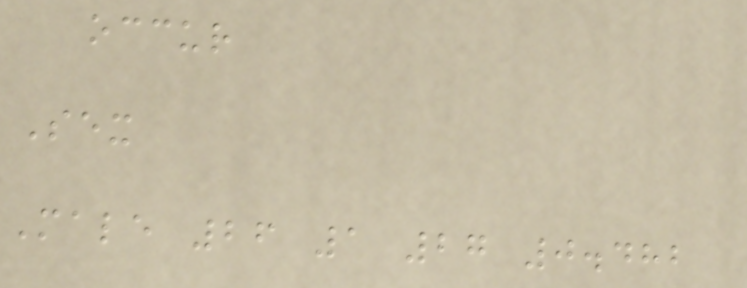occur
Sex
Male 26 1 27 0.482
